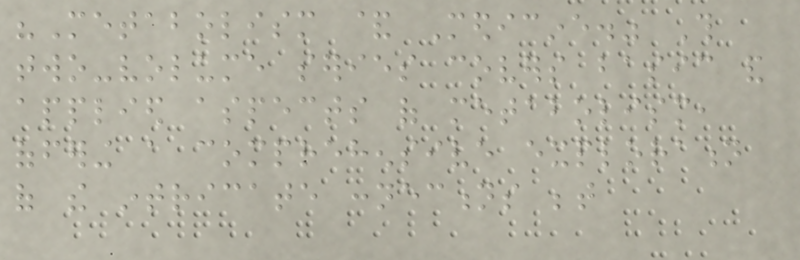"Metabolism & Medicine." This
two-volume series covers basic and
applied aspects of metabolism,
offering a comprehensive exploration
of the intricate connections between
